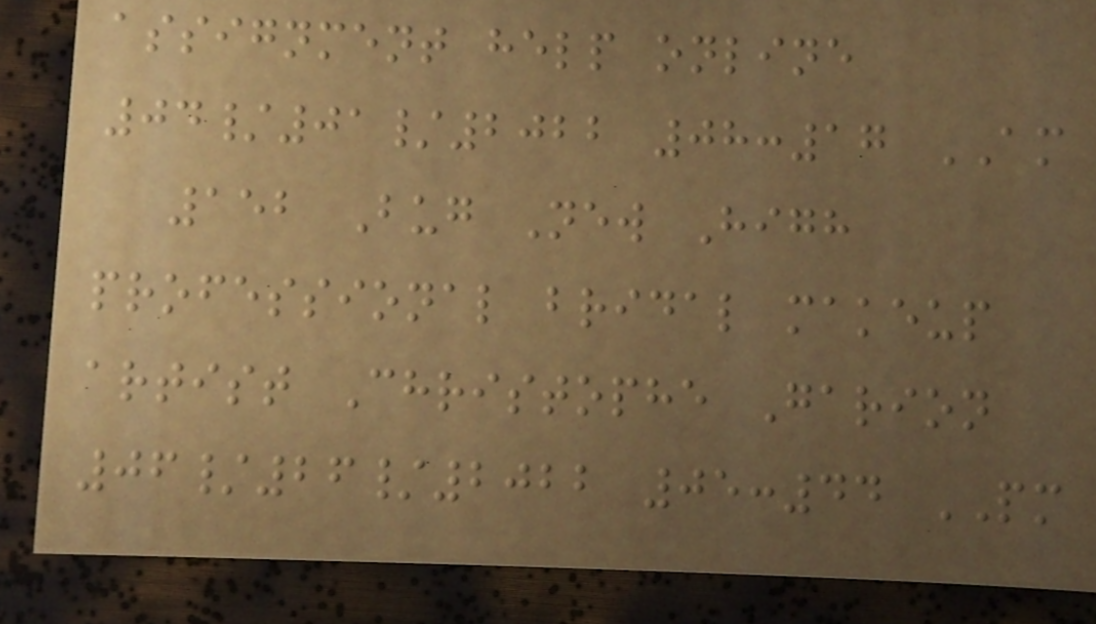assignment help online
04/01/2022 08:17 AM
152 Bug New High
professional bridal makeup
artist Christophe Garion
06/26/2022 05:44 PM
